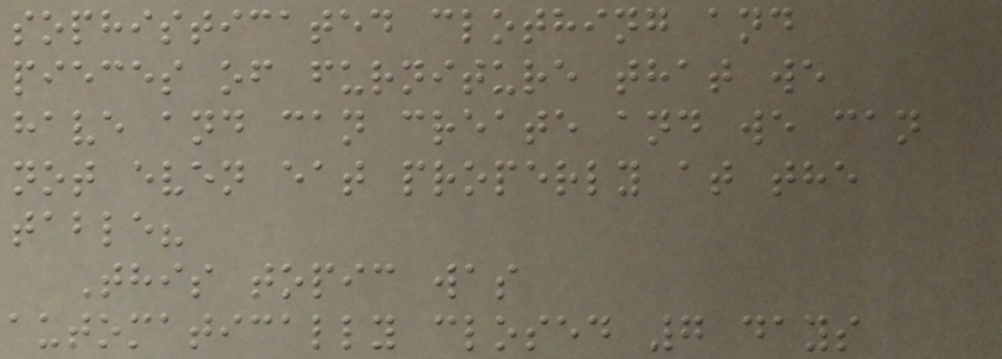sophisticated clothing and
pieces of furniture that we
have and can create and we can
not even eat properly at the
table?
This topic was
automatically closed 7 days
